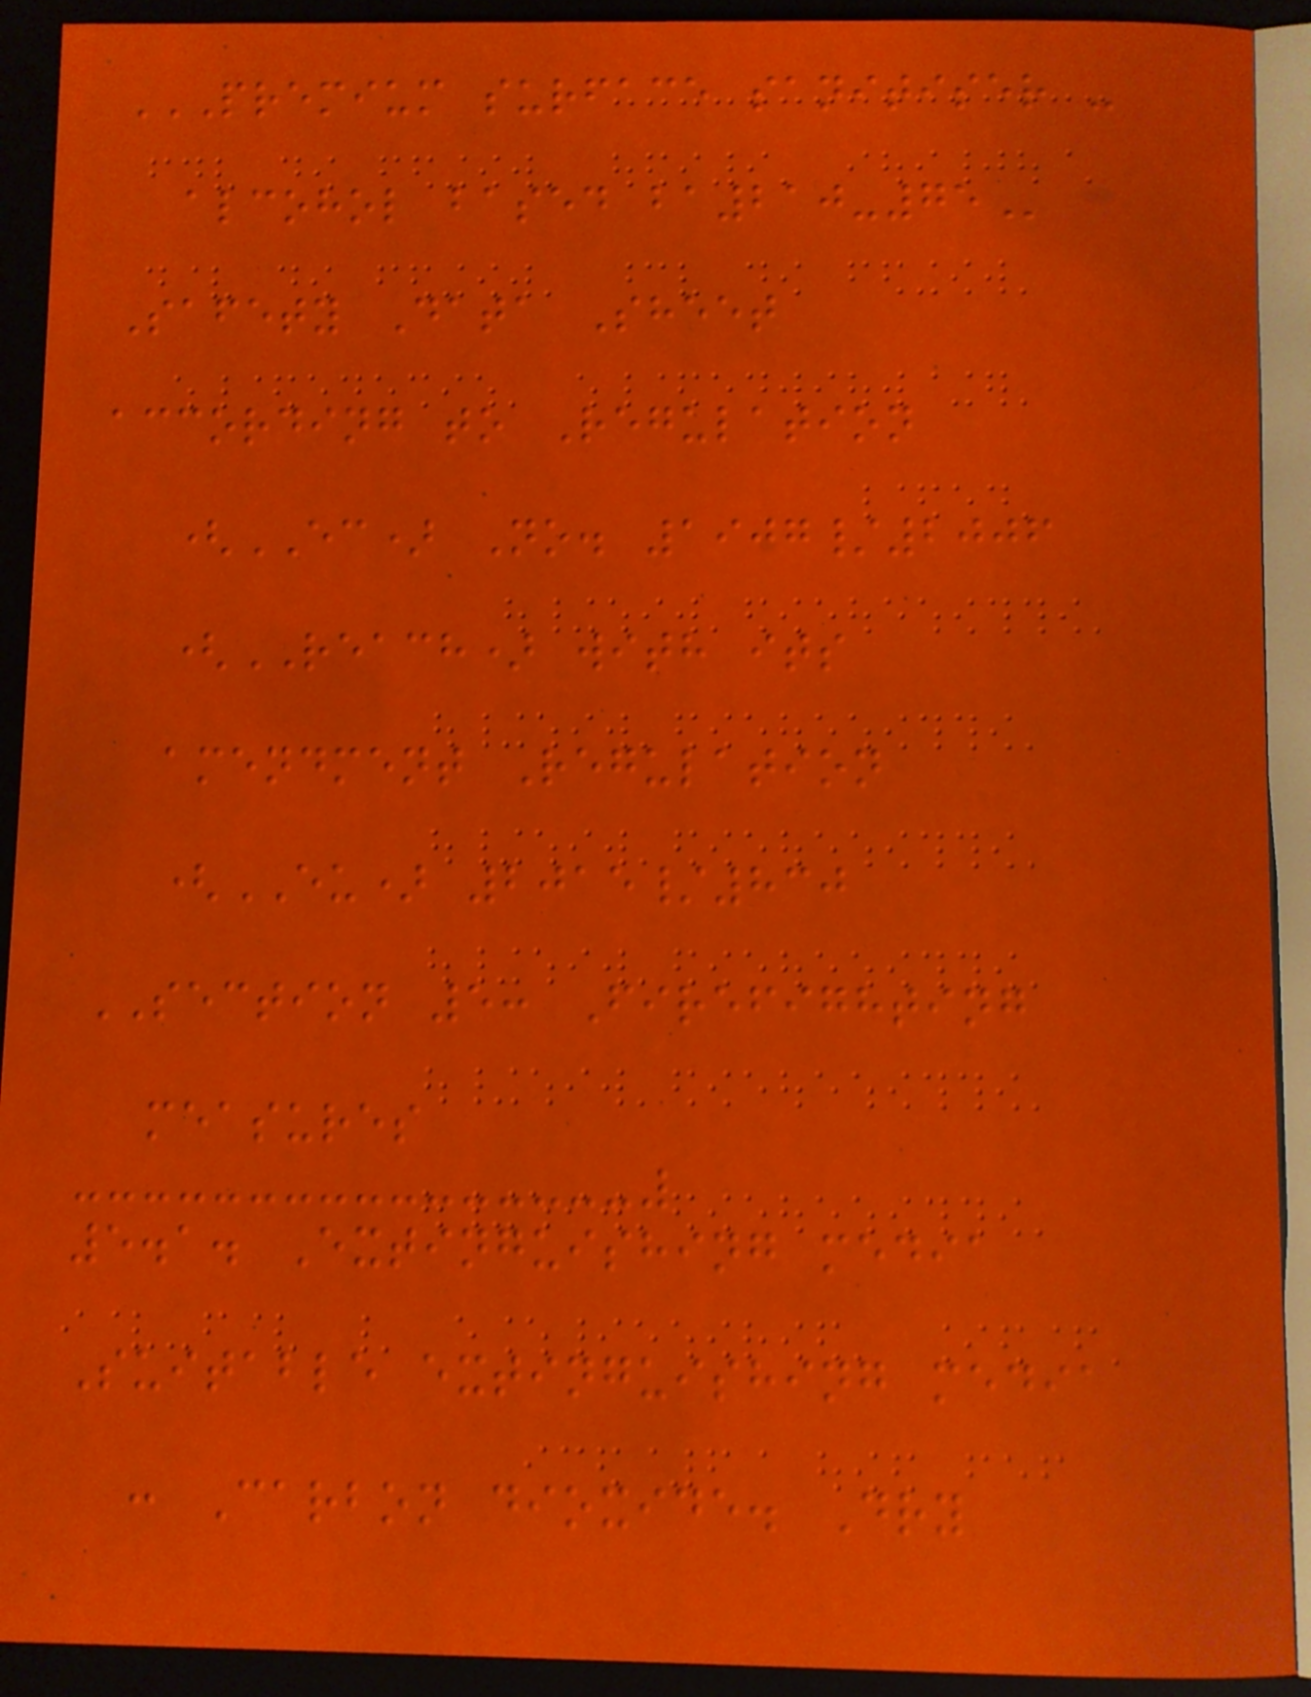PREMIUM SURFACE SANITISER -
ALCOHOL BASED BA210-75
Safety Data Sheet
according to Regulation
(EC) No. 1907/2006
(REACH) with its
amendment Regulation
(EU) 2015/830
SECTION 5: Firefighting
measures
5.1. Extinguishing media
Suitable extinguishing media
: Carbon dioxide. Dry
